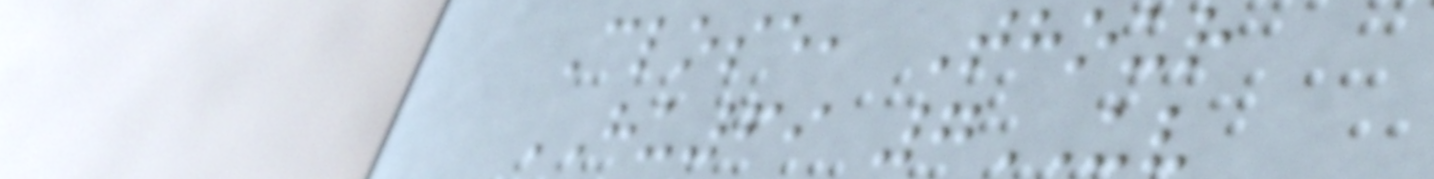Close, Thour
HU69 7UV
